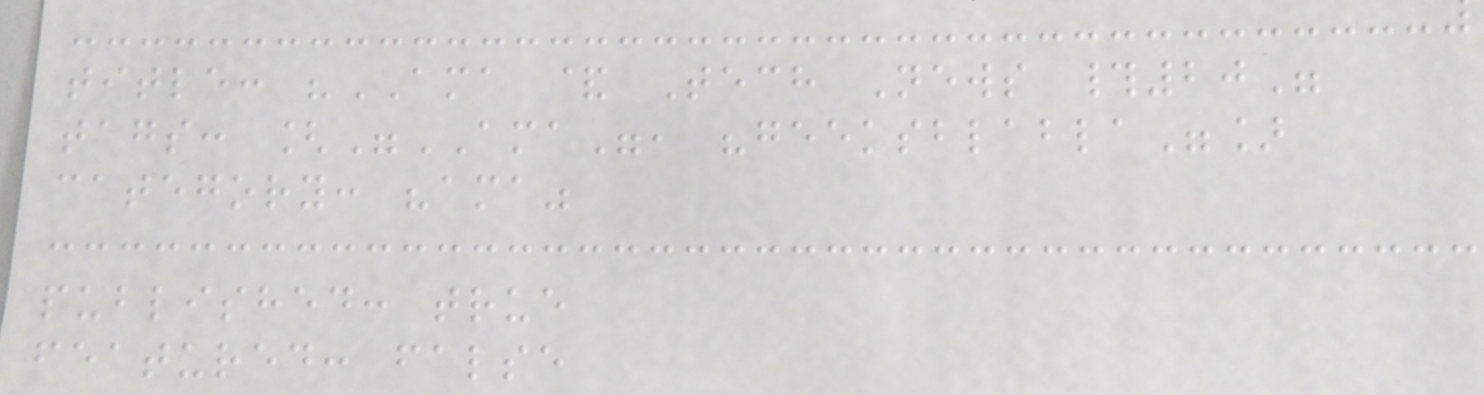title: "AMA & Tech News #20"
tags: ["AMA", "geeksblabla"]
category: "ama"
published: true
featured: false
